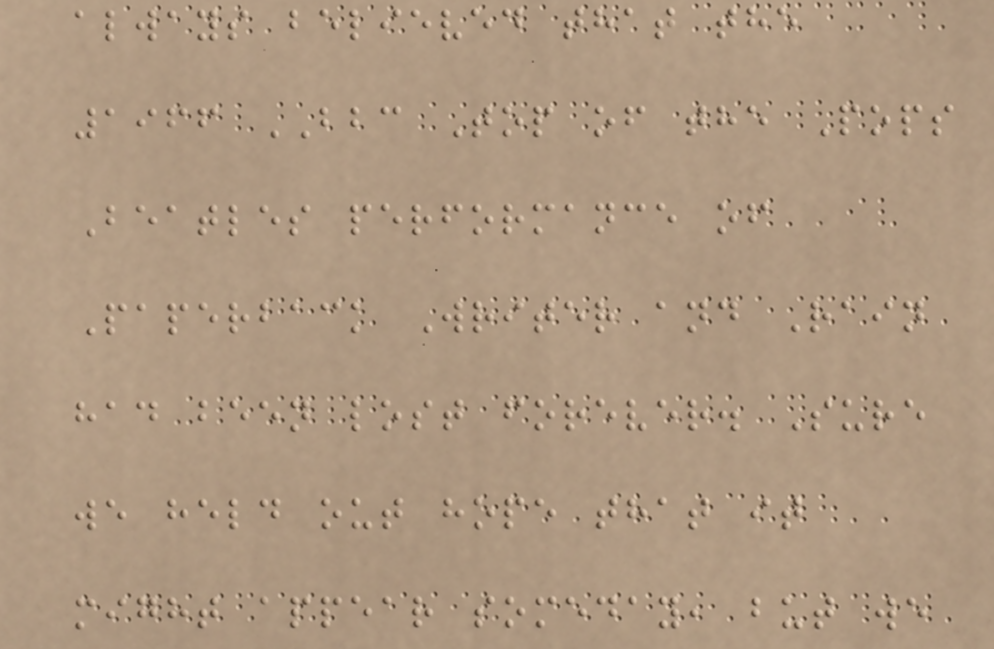always believed that the
1966 BBC Top of the Pops
Beatles performance of
Paperback Writer and Rain
had been lost forever. Sure
we held out hope that it
might appear someday, but we
